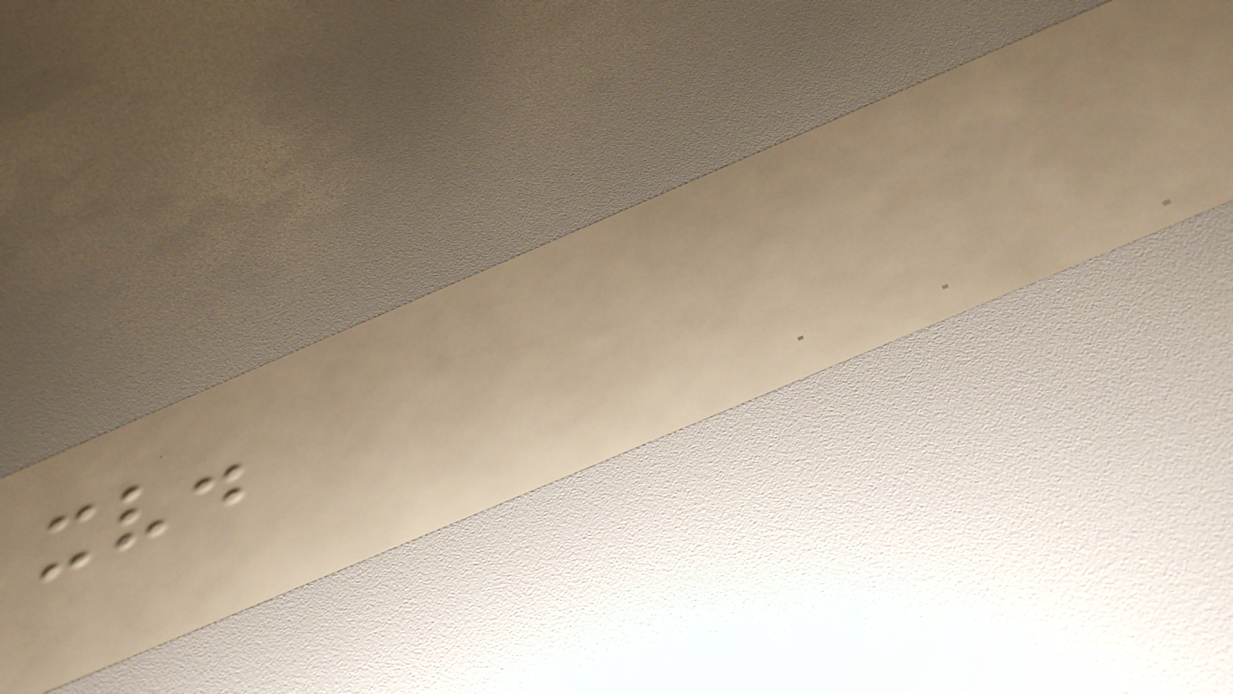xv.
